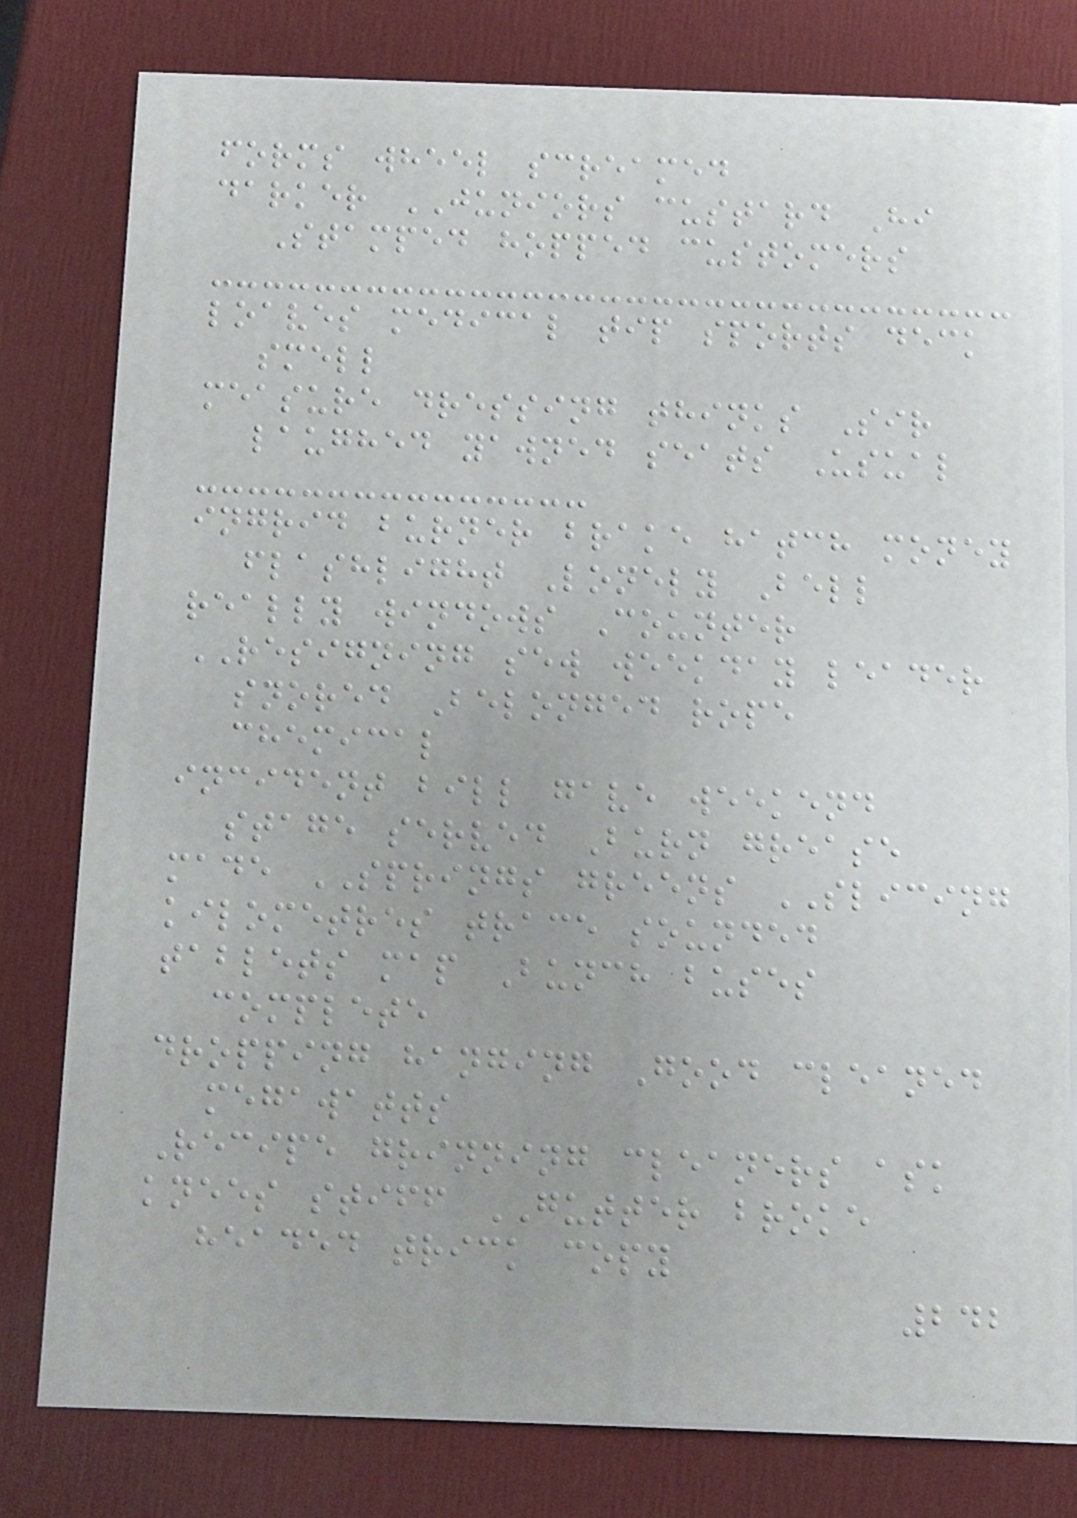forms wheel screamed
darker JUNIORS custard Hi
Stamped hopped customers
loaves medical tip sports deck
smell
measure dressing thinks Sir
laughed yawned seats Usual
ingrid burner brake hatch money
flashlight Lonely Bell
really windows Counter
RESIGNING sew weekday leader
snored Belonged rope
chemical
incident bill gave weekend
stage served Burn grease
made SPRINGS greens SLICING
kilometres trace sounded
tablets map Bunch buses
complete
dropping hanging Good cleaned
megawatts
Recipe grinning cleaners ask
knees stiff GUTTER broke
headed trick copy
242
